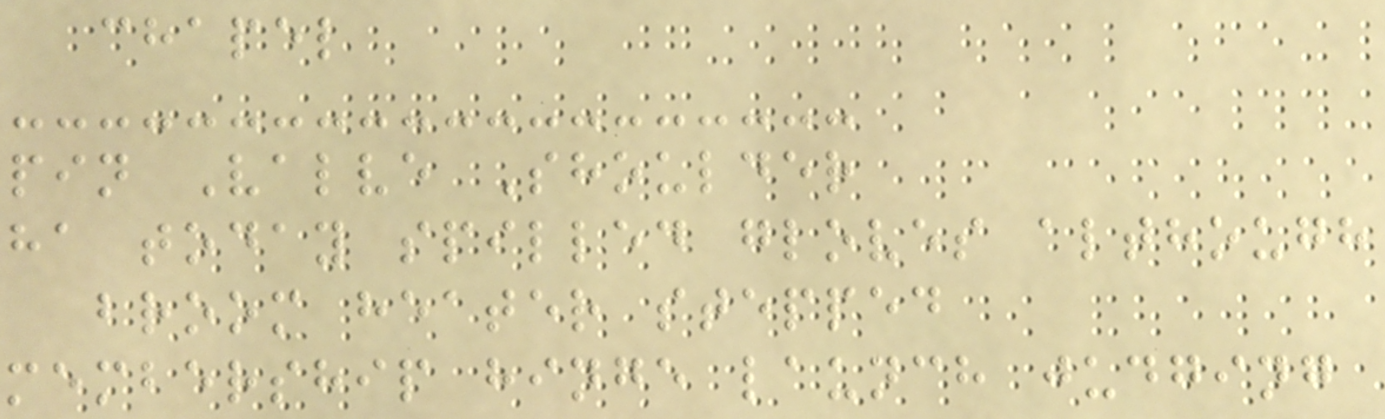chapel
pin Valve Shoulder
ha today spilled gloves although
broom heater stepped
membership hinge launch judging
